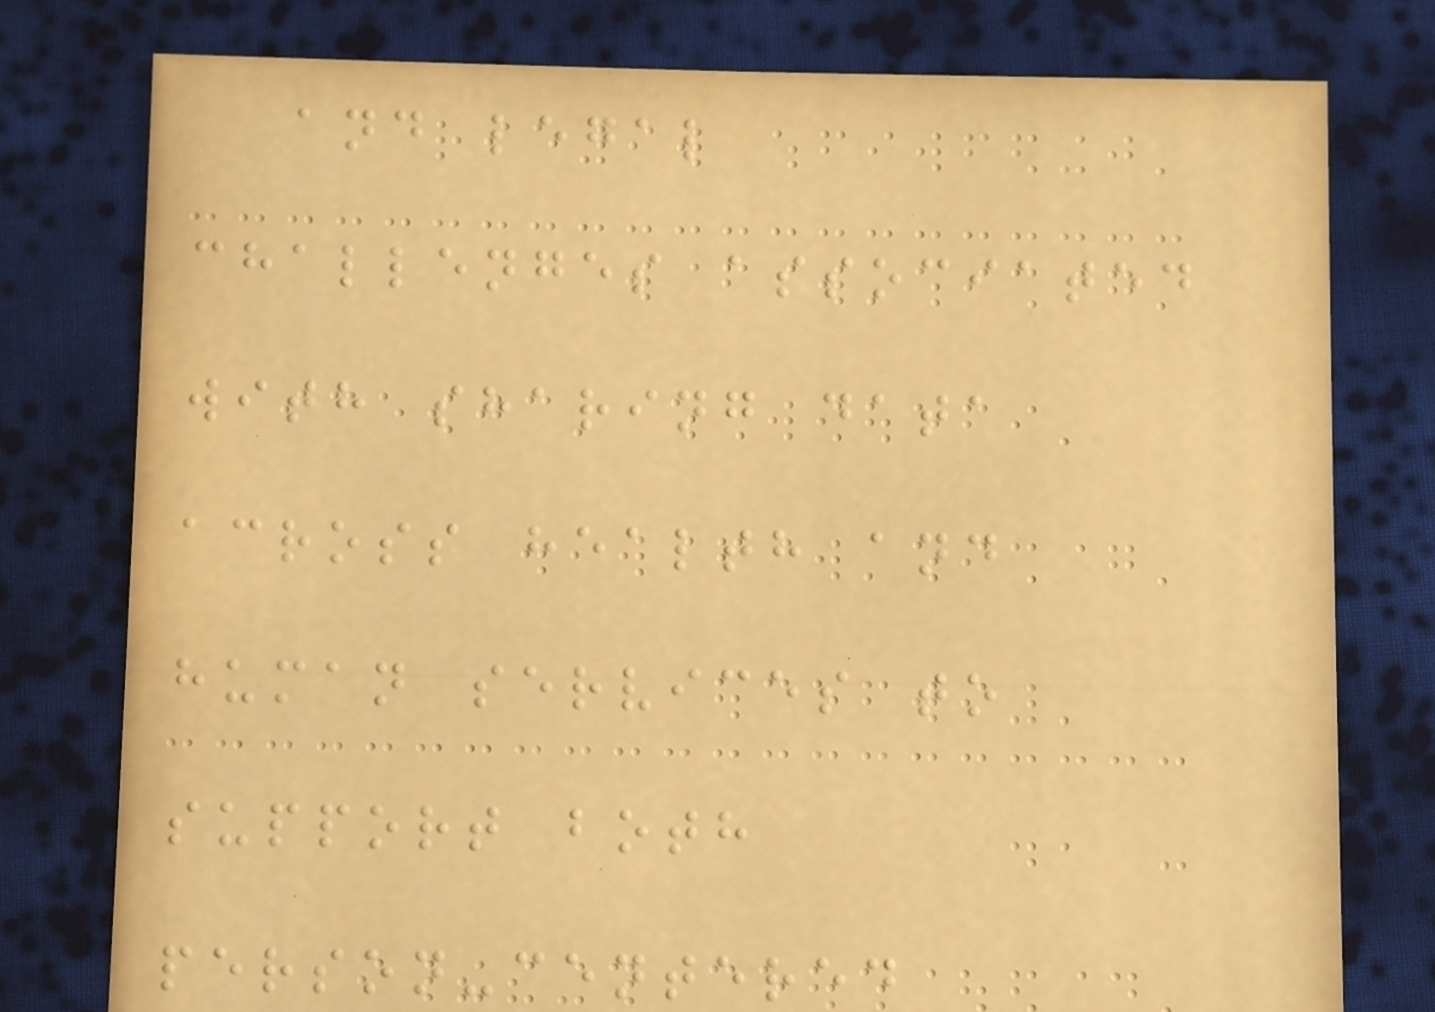and legal
challenges associated
with sharing data
across health and
human services to
support both
person-centered
